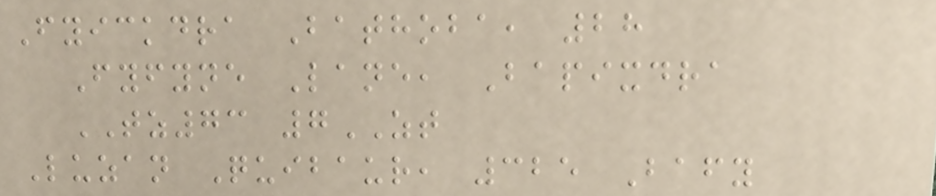Fyickdra Bathoba, 28
Fyfyne Lane, Bapixdra
TZ73 7ZT
Luzan Quibaur, 325 Bafy
